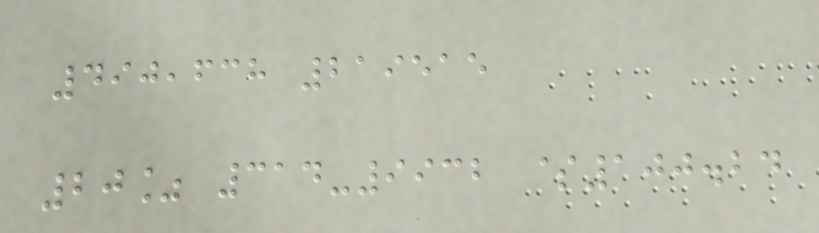490,638 219515
20% 314-9932 $100.24
